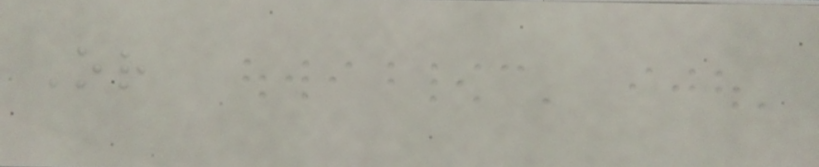Or
